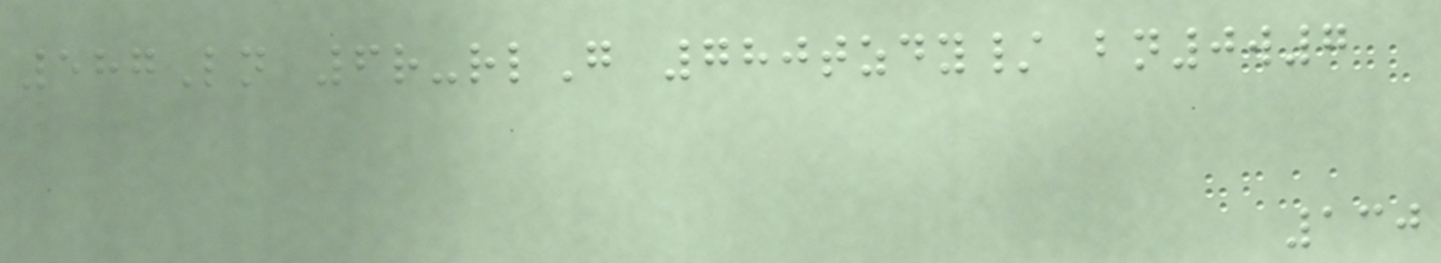587Ln 6r-rlG 780tzdy/ bn0w7
130
